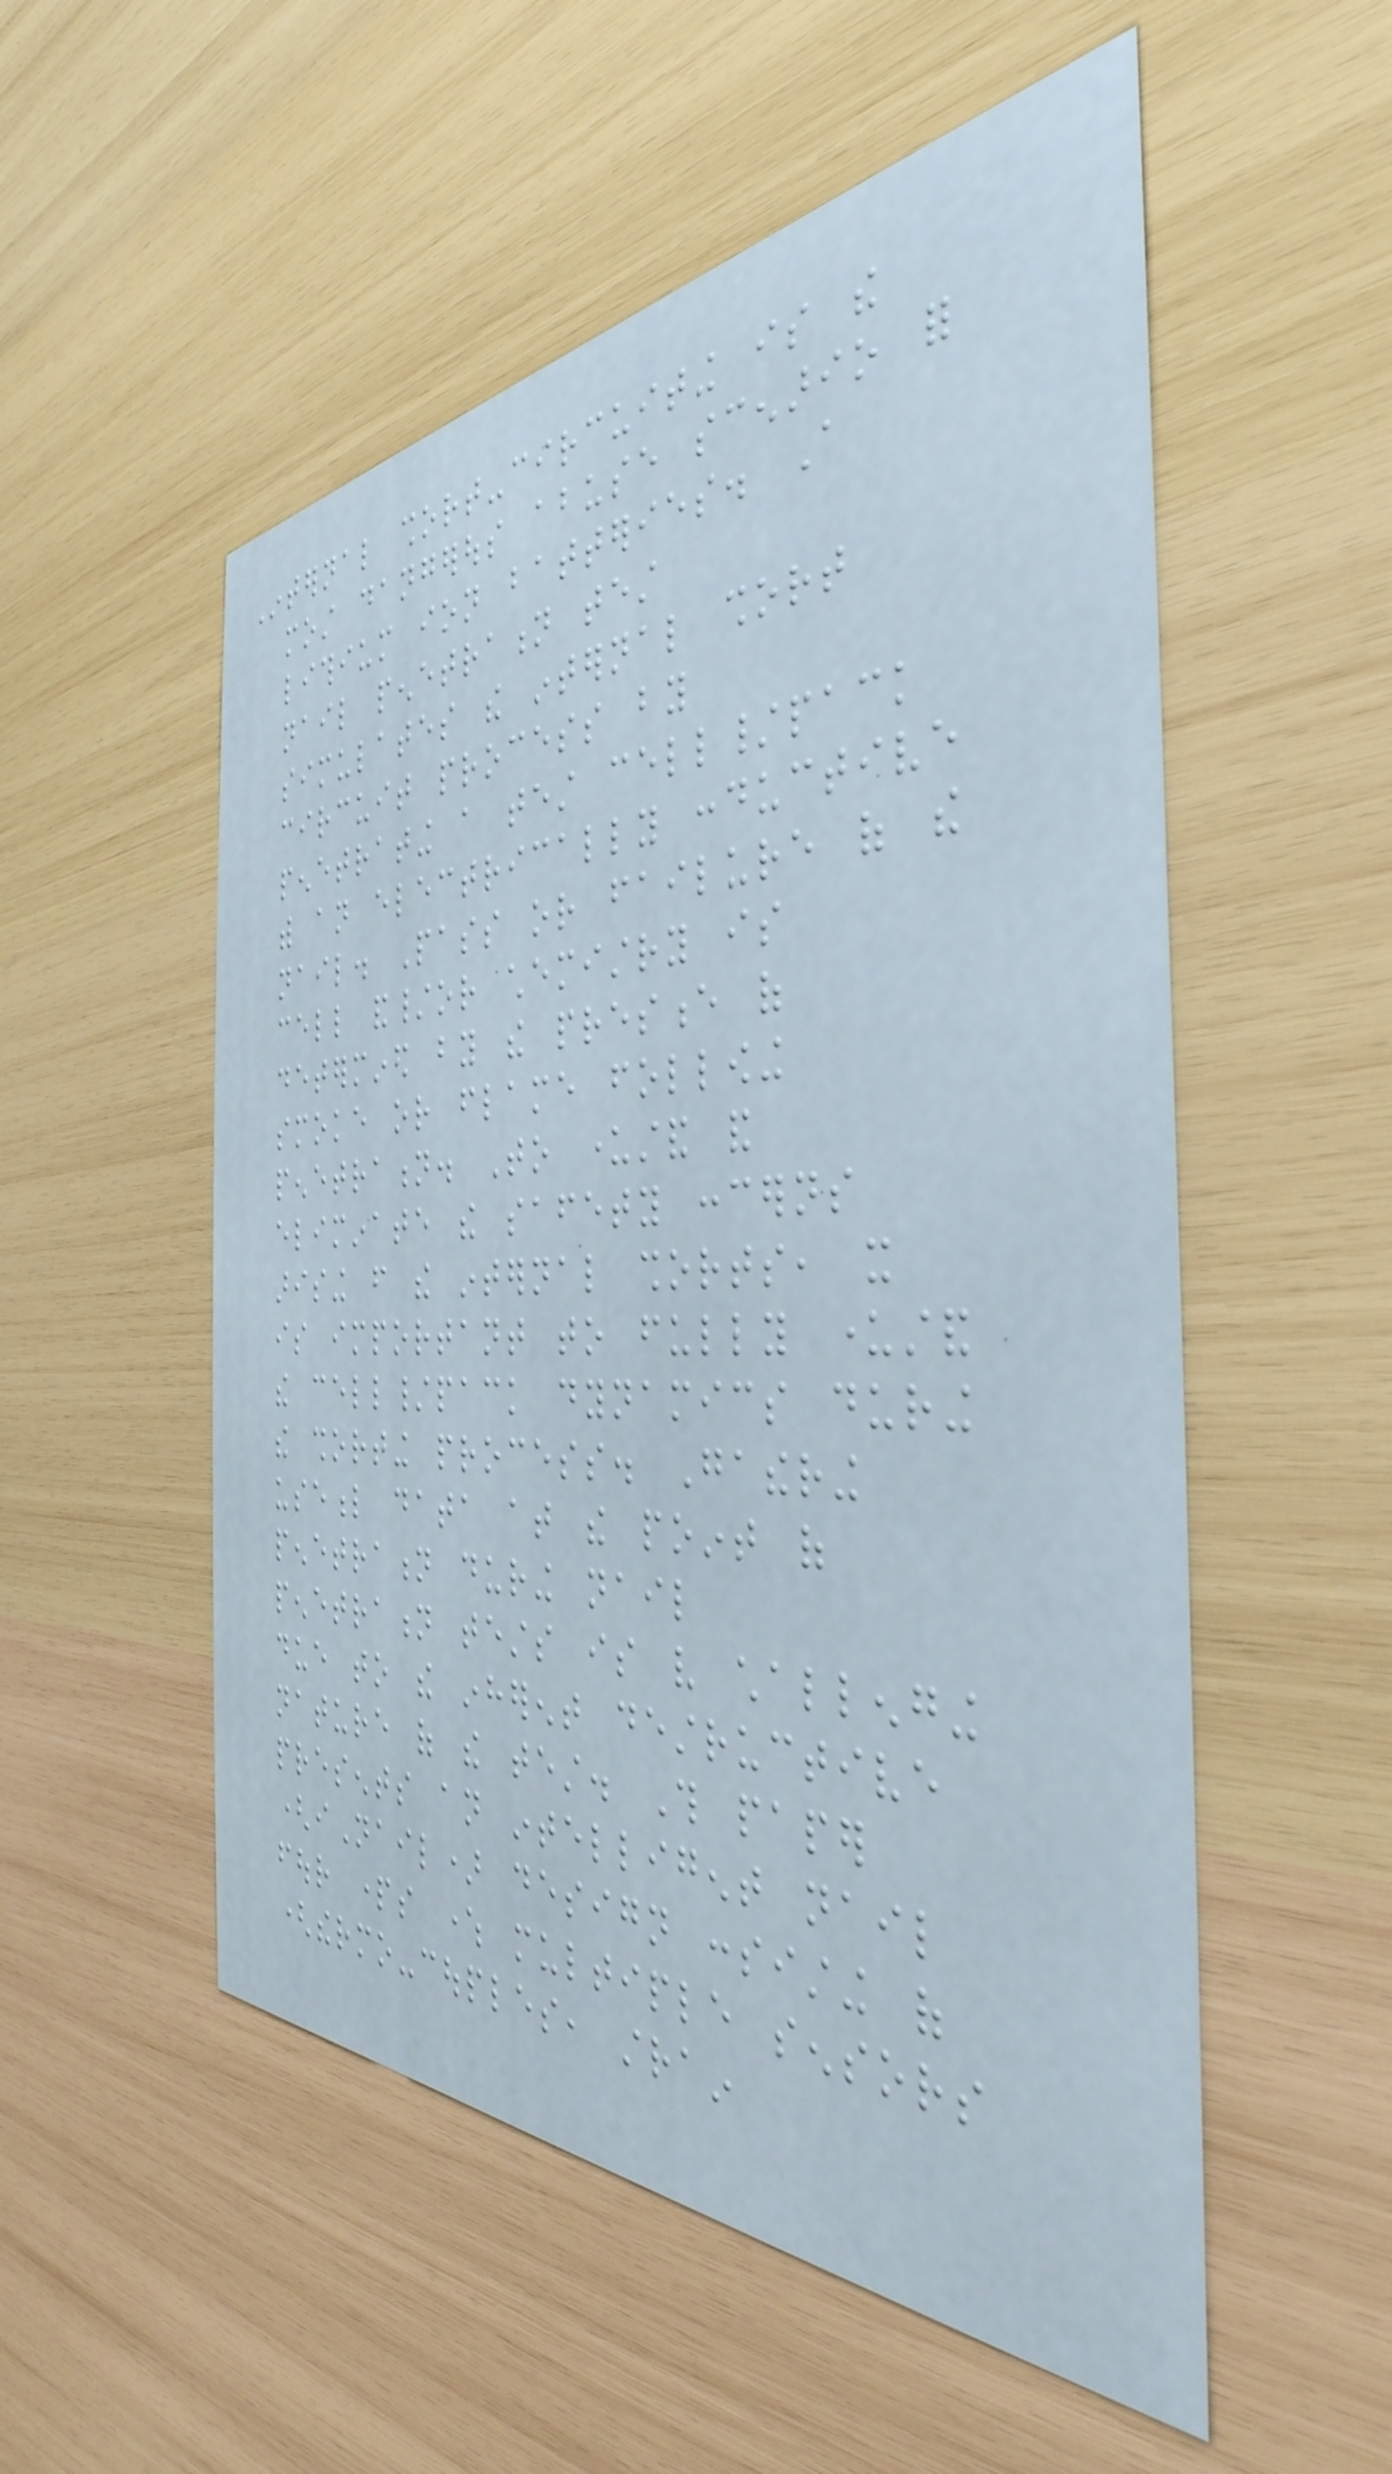Internal short-circuiting is the
most dangerous abuse scenario for
lithium ion batteries. A
nail penetration test
simulates the internal short
circuit process by
penetrating a test cell/pack
with an electrically conductive
nail. Pass or failure of the
cell and/or chemistry is
determined by the presence of
smoke or flame following
penetration. To understand and
eliminate the safety concerns
arising from the internal shorts, it
is important to fully understand
the cell/pack dynamics during
the shorting process. Gathering
useful data at the point of
penetration during nail
penetration tests is very challenging
due to the inherent destructive
nature of the test. This paper
presents an intelligent nail
(iNail) design consisting of
four parts where multiple sensors
(thermo-couples, strain
